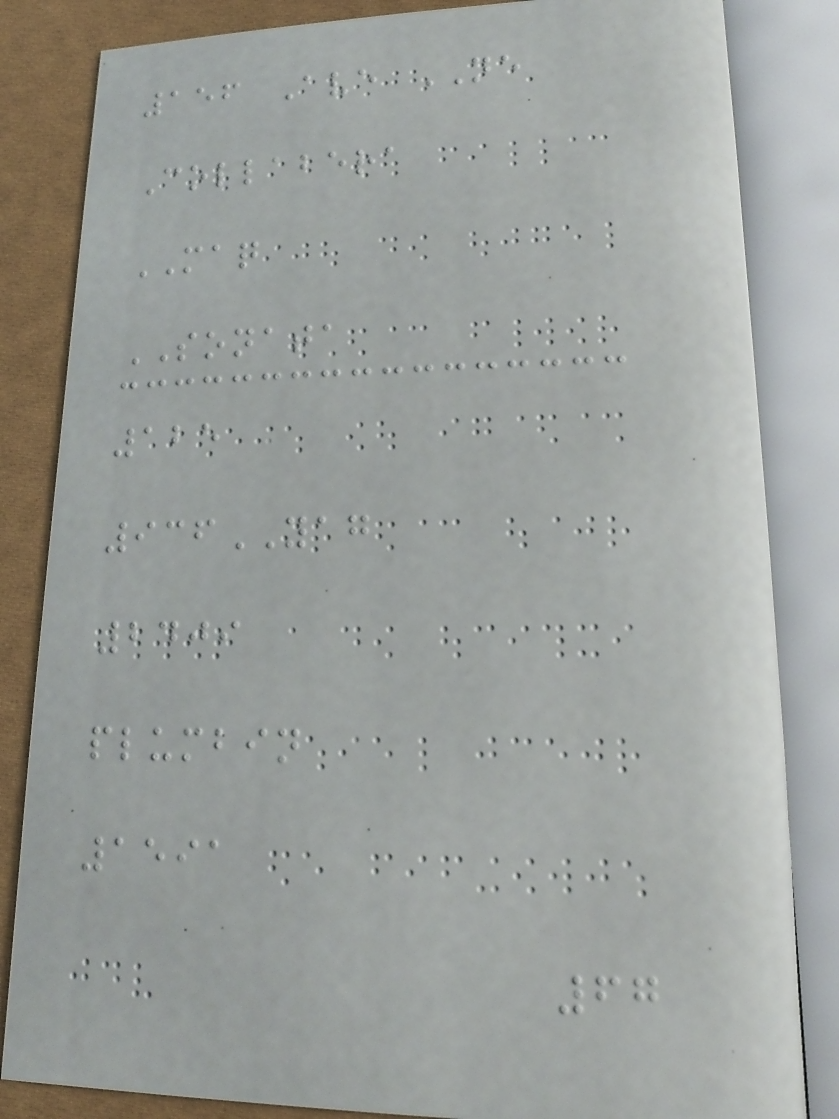156 Ave NE
Collabera
MAQ
SONATA
125
936YAG
2409
plumbin
1591
67
